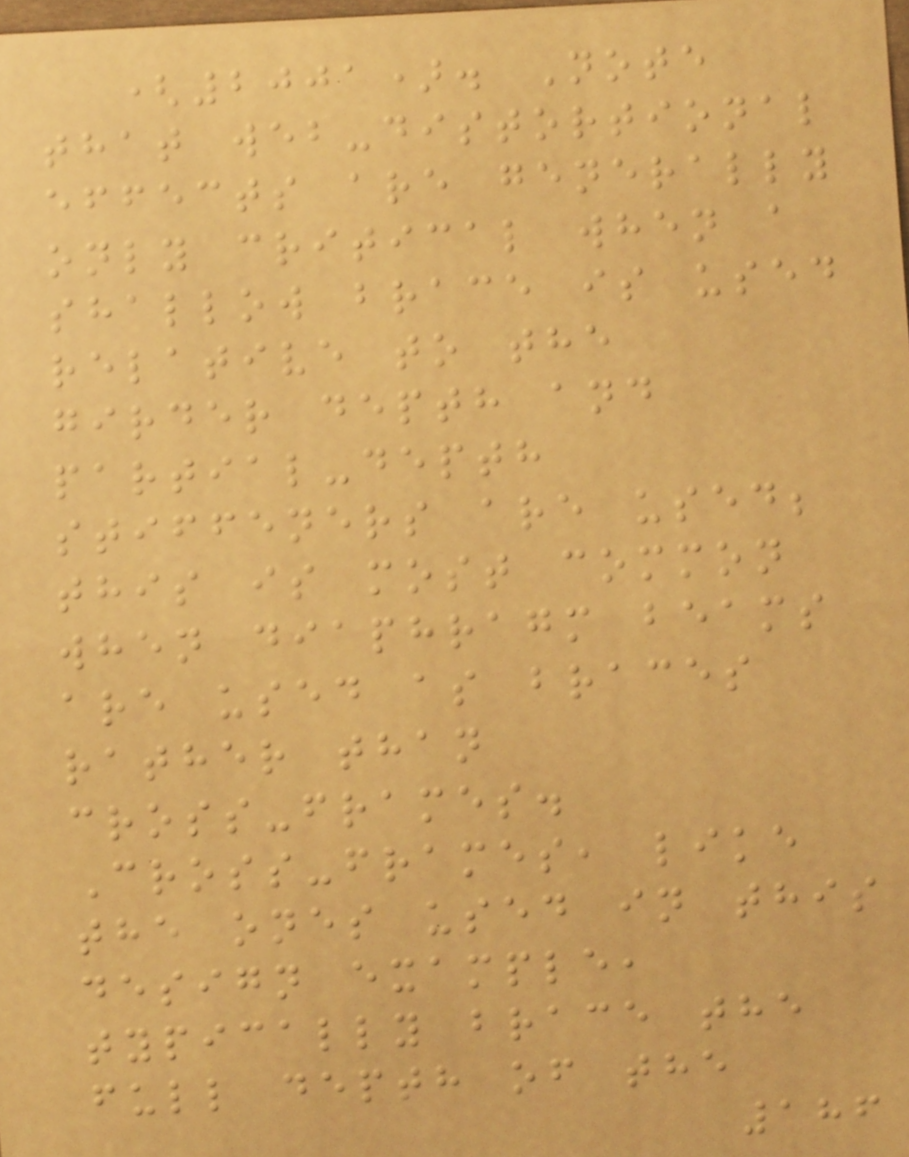(2001). Note
that web-distortional
effects are generally
only critical when a
shallow brace is used
relative to the
girder depth and
partial-depth
stiffeners are used;
this is most common
when diaphragm beams
are used as braces
rather than
cross-frames.
Cross-frames, like
the ones used in this
design example,
typically brace the
full depth of the
186
